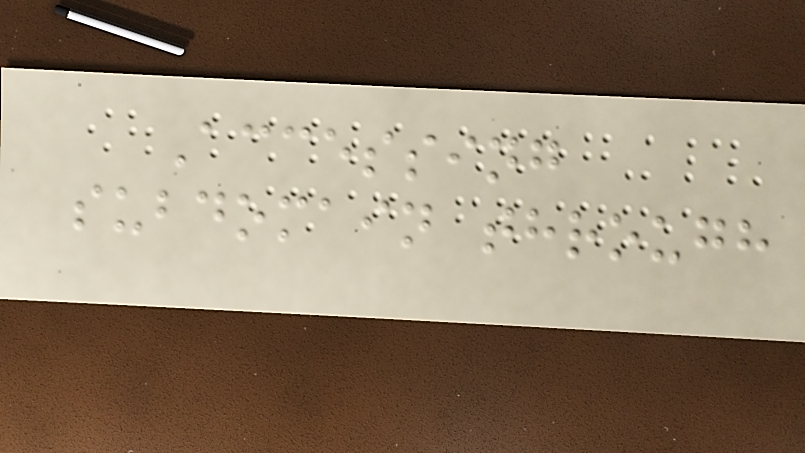Accessing
subdomain through
